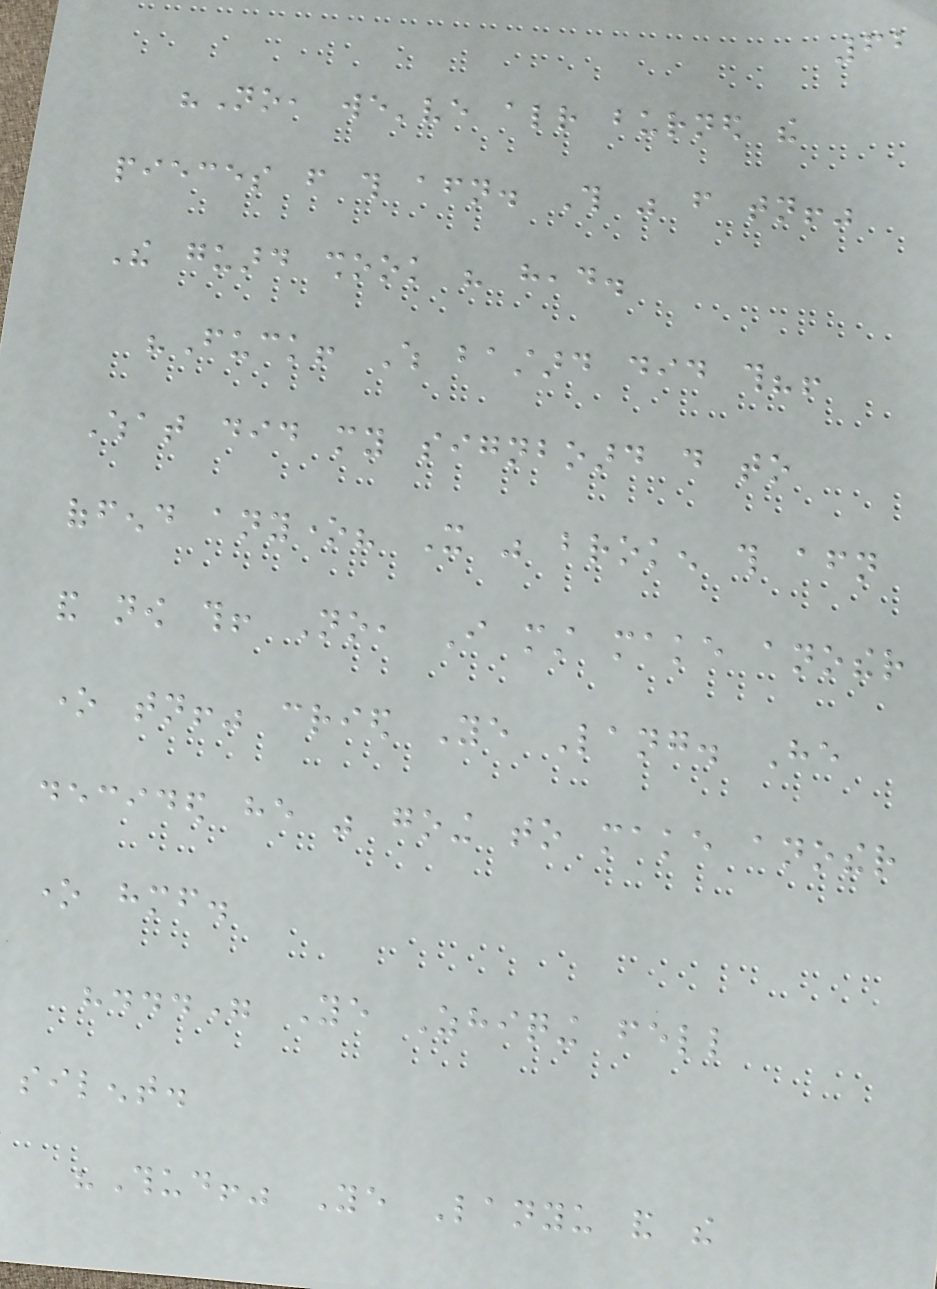62
"No, we've already burned the
pieces from this afternoon. This was from tonight!"
The guard shook his head.
"Fuck! Which bastard did this?!
What did my signboard do to
offend anyone? It was broken this afternoon
and now this! No, I must make another
one tonight!" cried Ye Lang. He
decided he was going to make another
one himself.
"..." Ye Zhiqing fell
silent.
"Thud!" Ye Lanyu and the
